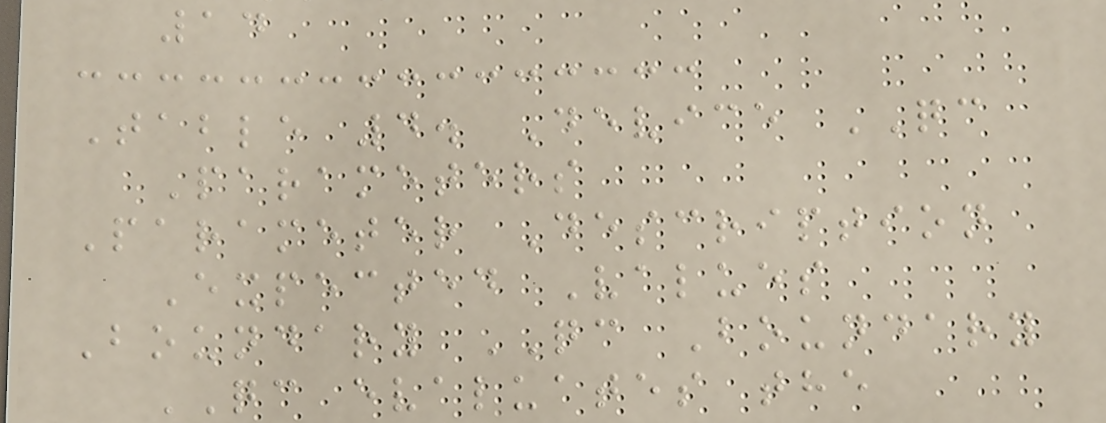14
Table 4. Device QC
Parameters
Parameter Description
Expected Values
Boundary QC Boundary
QC evaluates the
